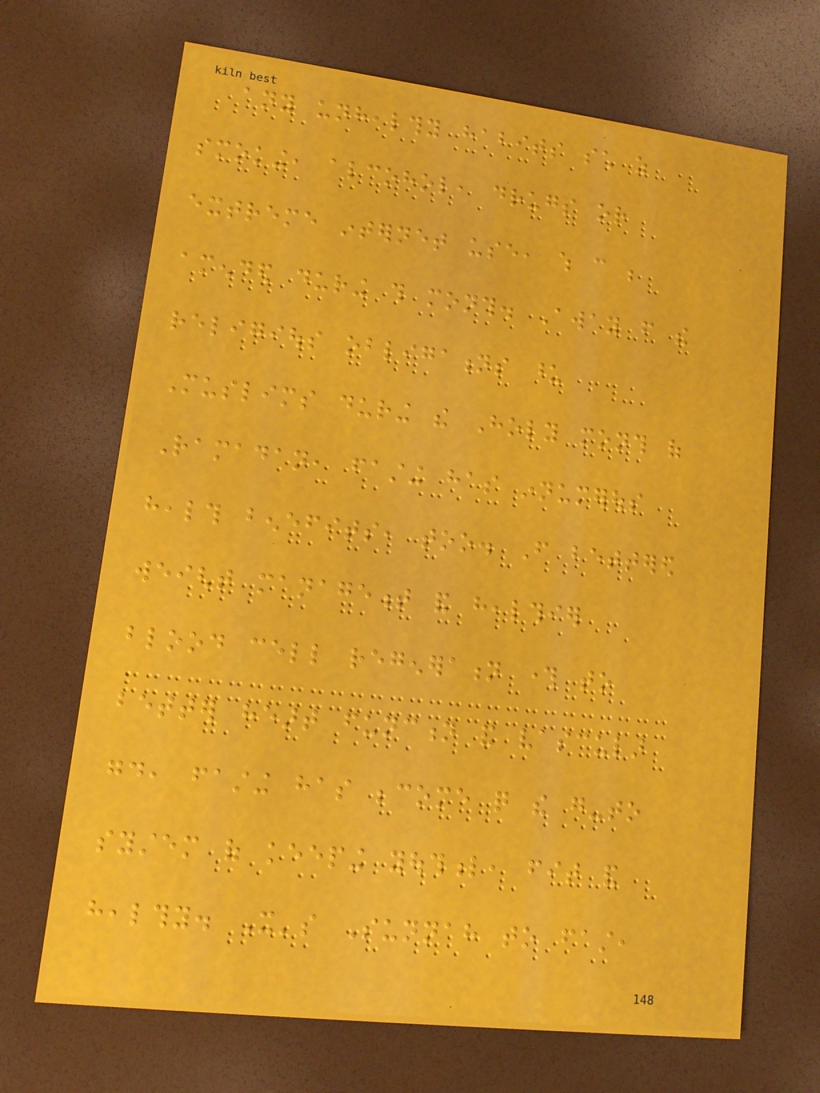any unhealthy habits such as
smoking, alcohol, drugs or
extreme internet use, which can be
amended during this month. Away from the
religious obligations upon
Muslims during the Holy month of
Ramadan, fasting has innumerous
health benefits, too. From bettered
weight management and healthier
blood cell regeneration through to
better heart function and vascular
good, fasting has become quite the go-to
system of keeping youthful, fit and
healthy. It's Sunnah to fast,
